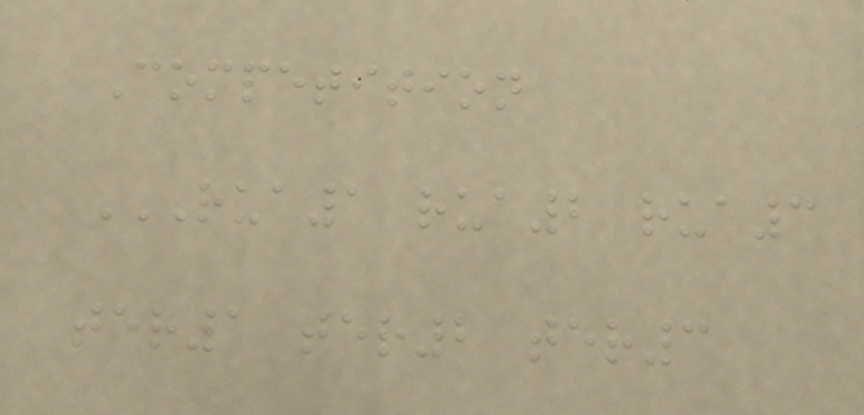Competition
RUA1 RUA2 RUA3
TER1 TER2 TER3
